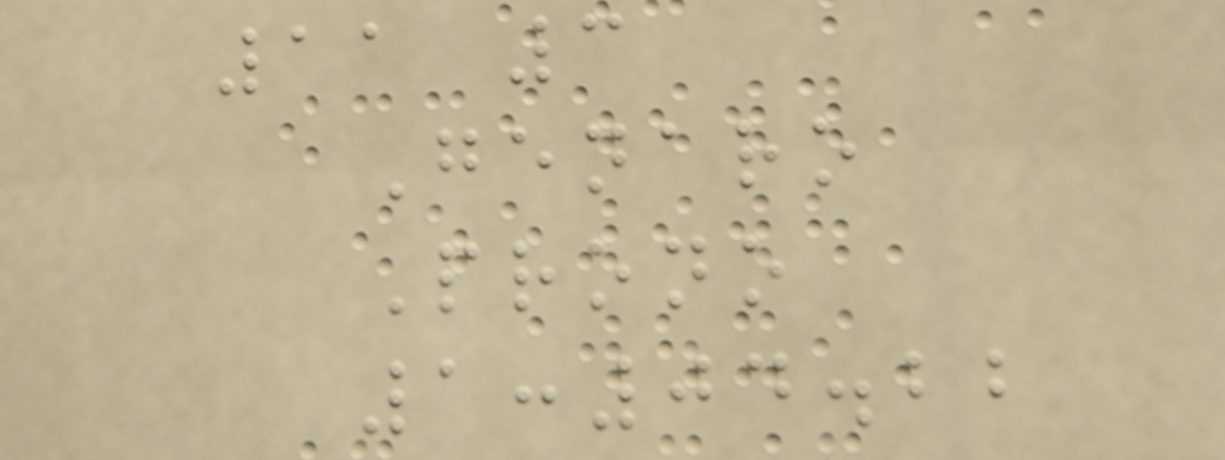11 3
Genaro
Prono
1:04.22
